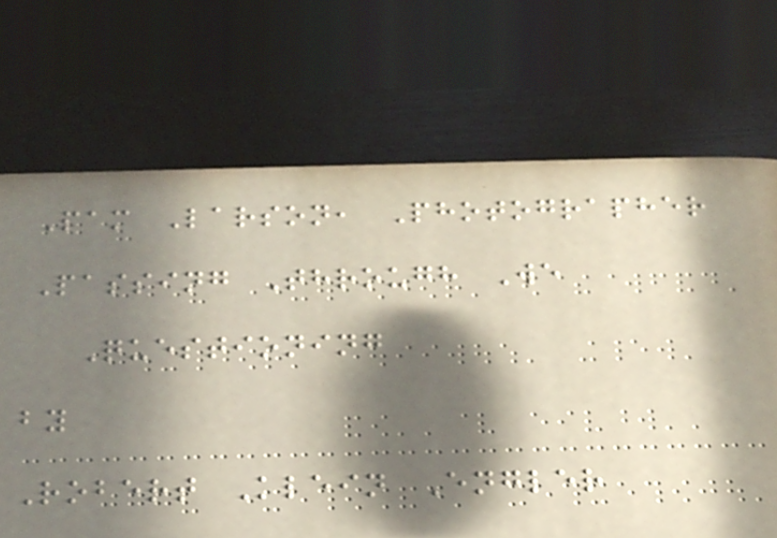Pam Larson, Photographer
Passing Through We
Questioning
by
Robert Klein Engler
